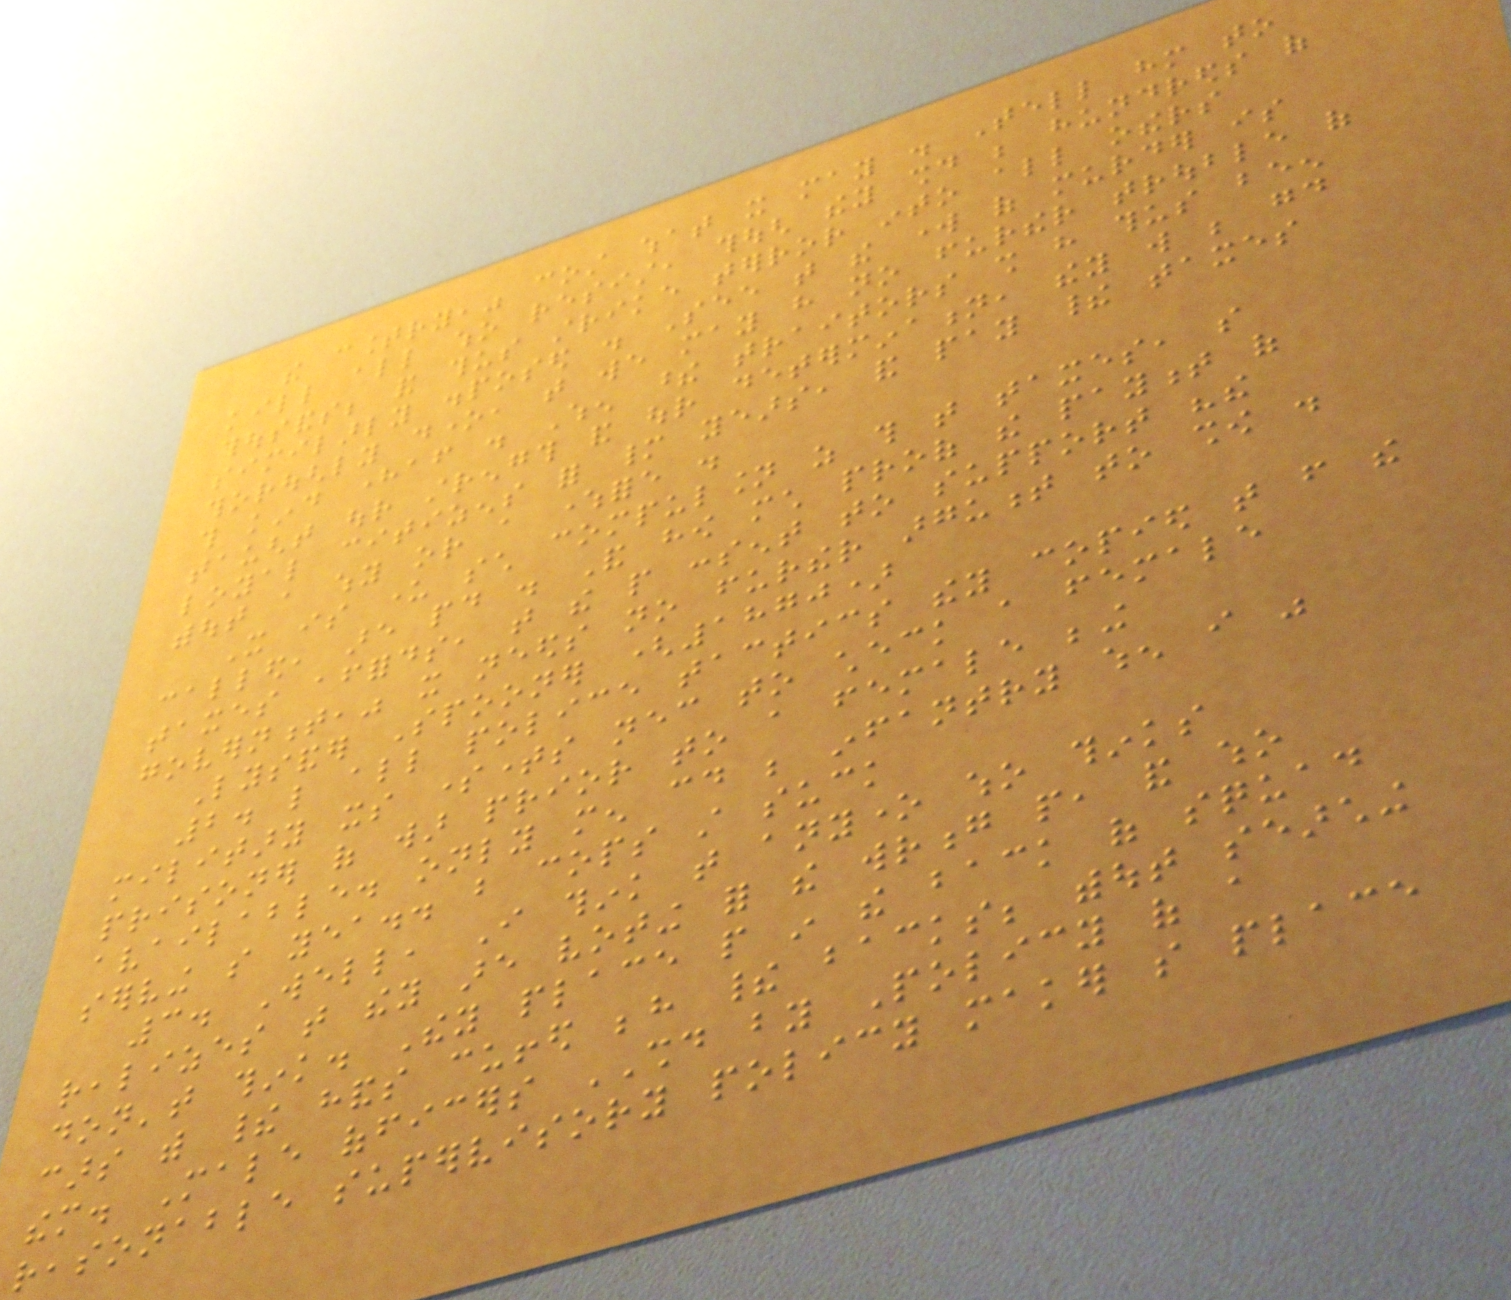the country," cost what it may . Tell him to
kill all who resist, though they should be hundreds of
thousands; and thus strike terror into all others
similarly disposed . See that the work of murder is
thoroughly done, that we may have no further trouble of
this kind hereafter . When these traitors shall have thus been
taught our strength and our determination, they will be good
loyal citizens for many years, and pay their taxes
without a why or a wherefore .
It is under such compulsion as this that taxes, so
called, are paid . And how much proof the payment of
taxes affords, that the people consent to support "the
government," it needs no further argument to show .
Lysander Spooner (1870)
2. like all police tactics they copied that from the
military its sometimes necessary to check a female
prisoner of war prior to a female being
available. only men could be infantry when i was
serving so yea.. but cops still suck
3. Well, I think that anyone who thinks
realizes that they are voting for the wrong people, and who
don't think. They place people in the back of squad
cars with their hands cuffed behind their backs; without searching
them. Male officers SHOULD by Policy of a
reasonable supervisory policy maker so place
